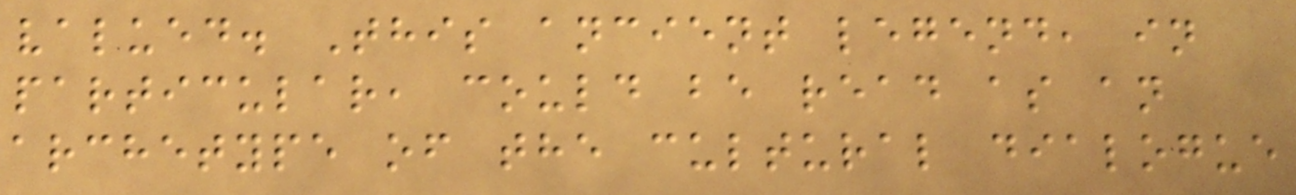valued. This ancient legend, in
particular, could be read as an
archetype of the cultural dialogue
